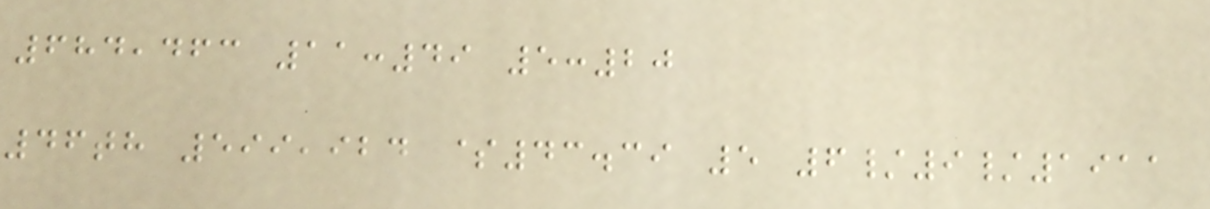684,463 11:49 5:20
46th 599,924 $43.39 5 6/9/1911
